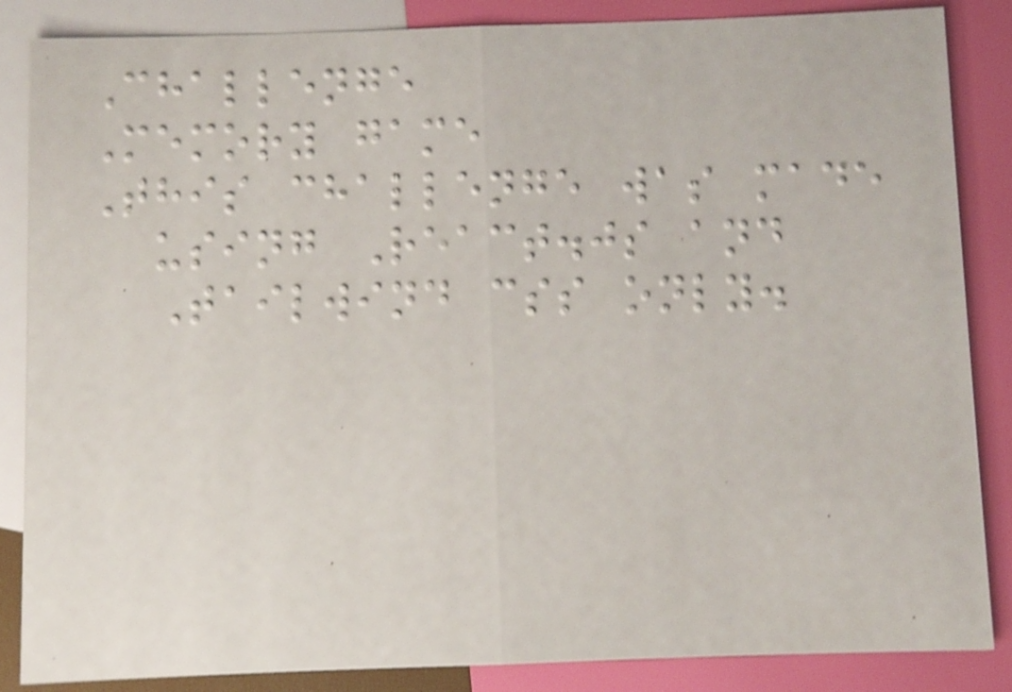Challenge
Memory game
This challenge was made
using React.js and
Tailwind css only.
